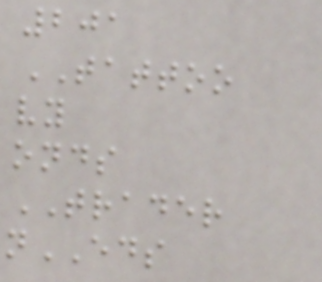201
TATTOO
vy
onds
TRADER
nEDS
